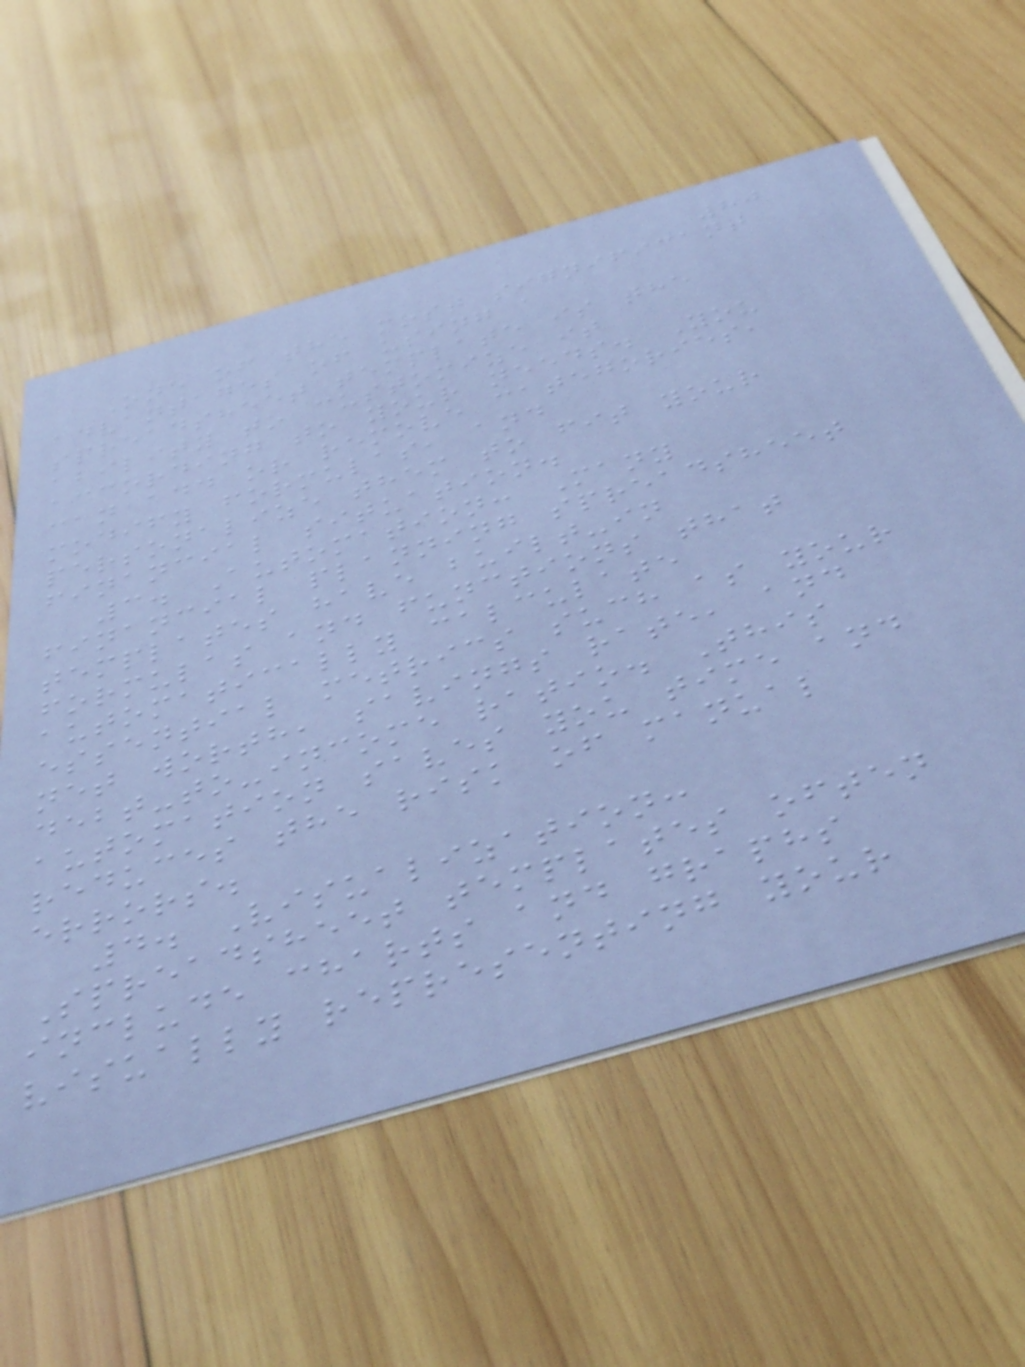80
One of the most significant
advantages of using a
spreadsheet template is the
ability to customize it
according to your needs. You
can add or remove categories,
modify formulas, and
personalize them to fit your
financial situation.
3. Automation: Many
financial planning spreadsheet
templates have built-in
formulas and functions that
automatically calculate
essential metrics such as your
net worth, savings rate, and
debt-to-income ratio. This
automation saves you time and
reduces the risk of manual
errors.
4. Visualization:
Spreadsheet templates often
include charts and graphs
visually representing your
